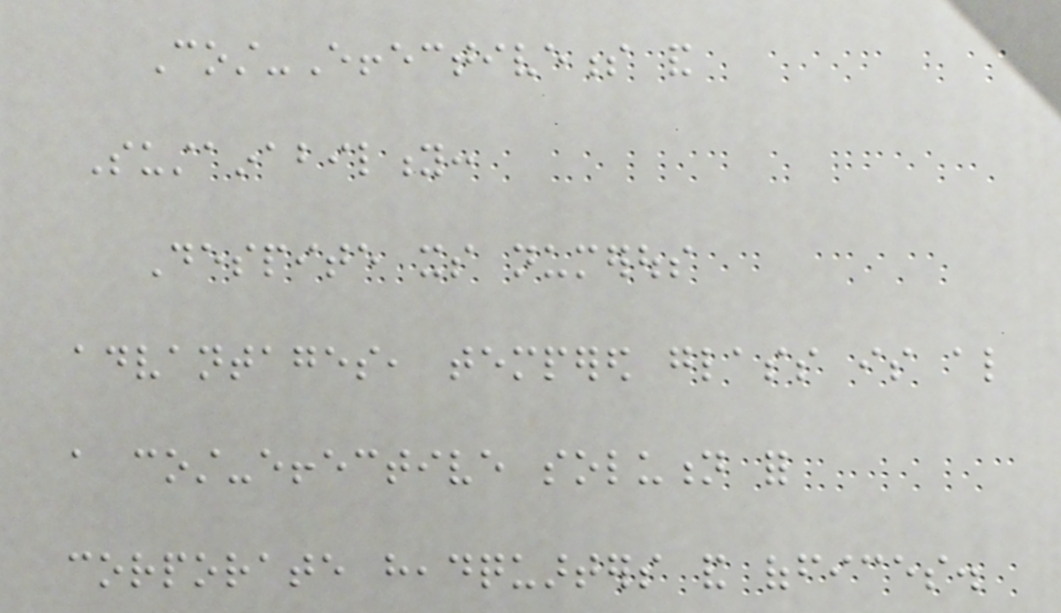Cost-Effectiveness and
Sustainability:
Despite its numerous
advantages, tempered glass is also
a cost-effective solution for
corporate headquarters and offices.
